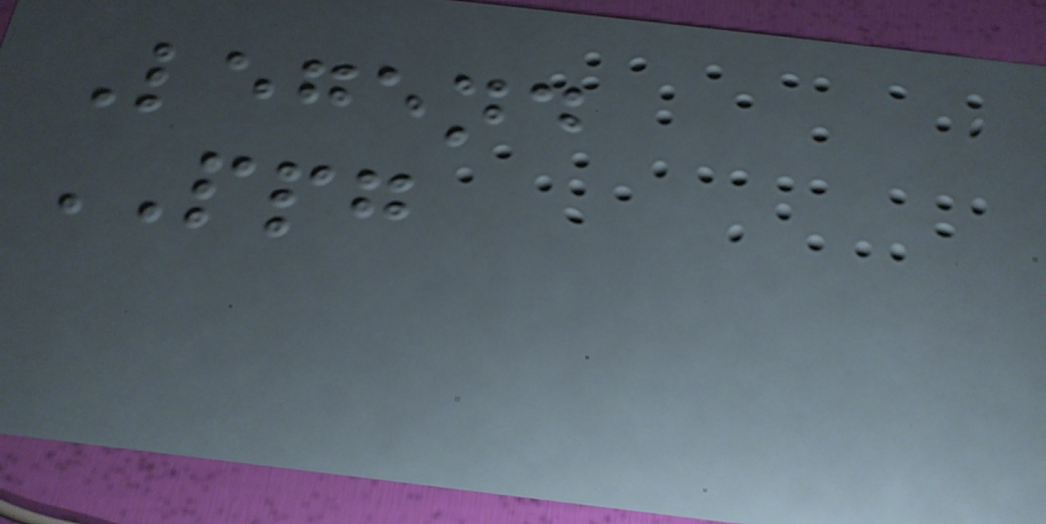Legend
PPG
